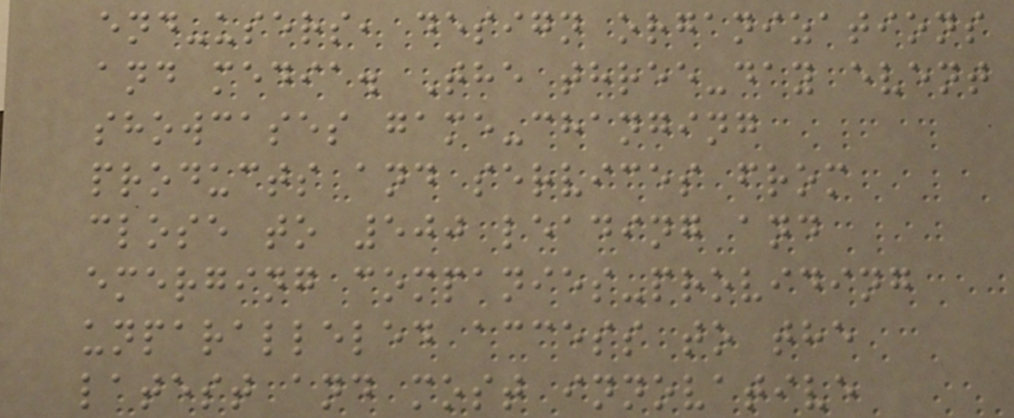end-users, design organizations
and media. The three-day event
showcases game-changing
products and services from
close to 500 leading and
emerging companies-providing
unparalleled access to the
latest and most innovative
